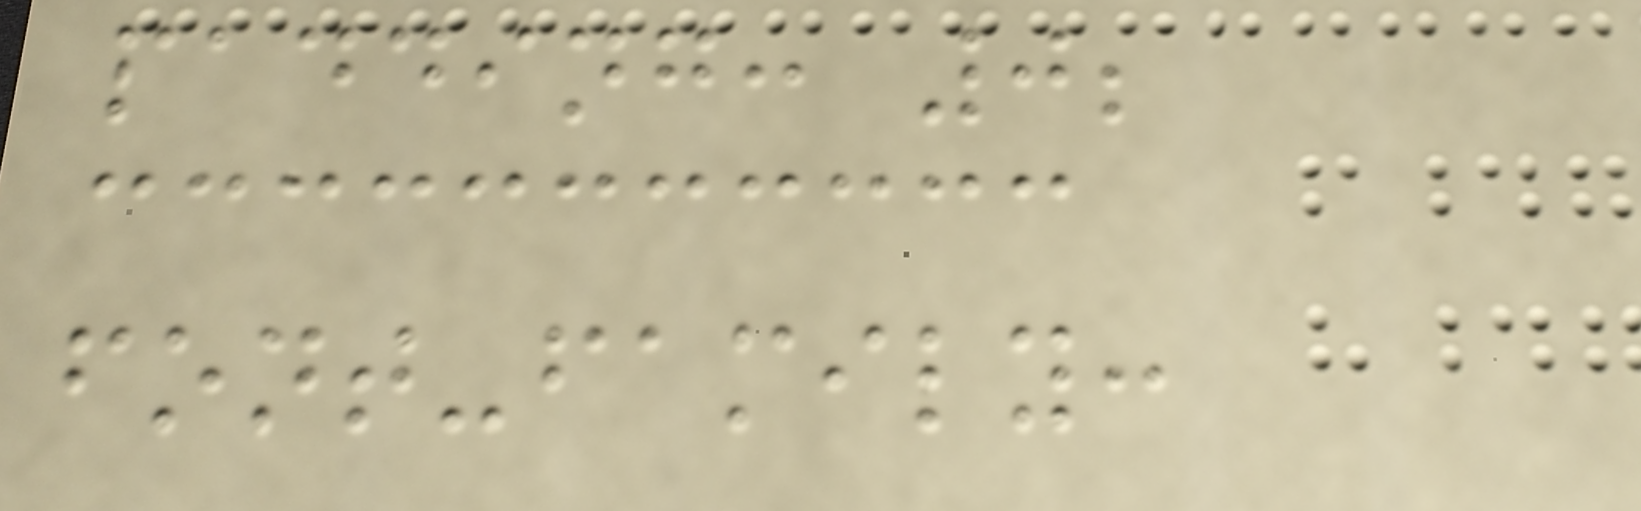padding: 0;
font-family:
